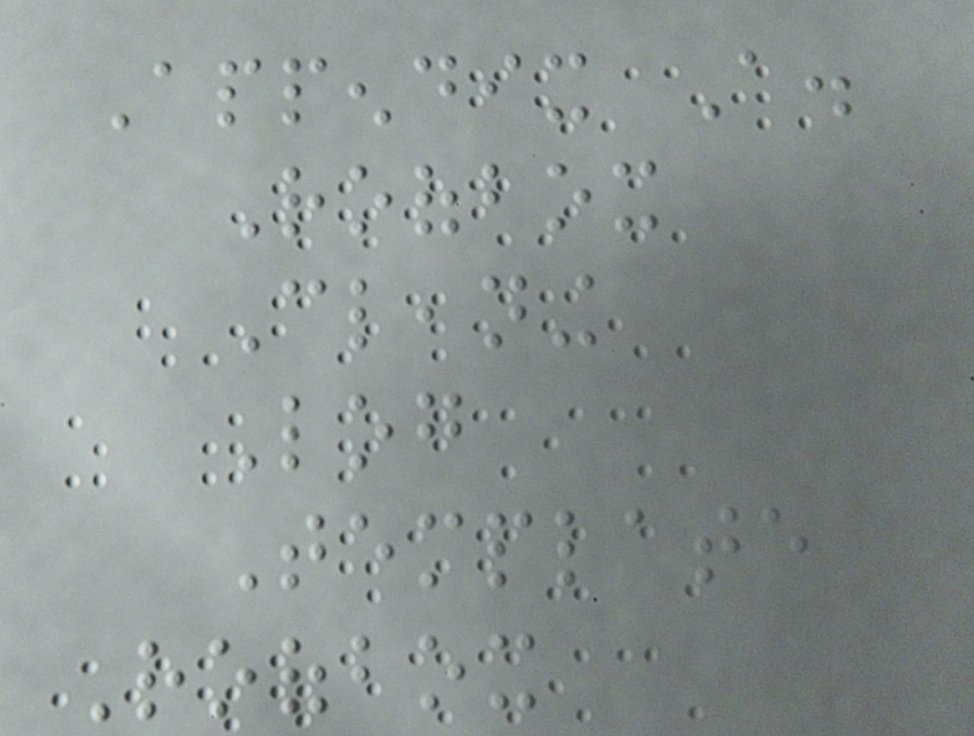Appendix A.
Roofbox
Cleaning
Log
Template
Roofbox
